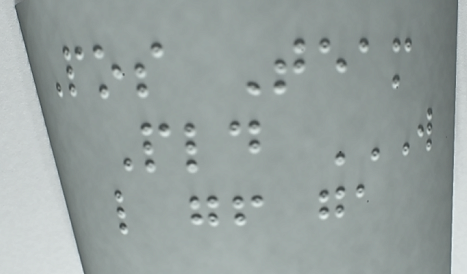Pos Team
Pld W
L GF GA
